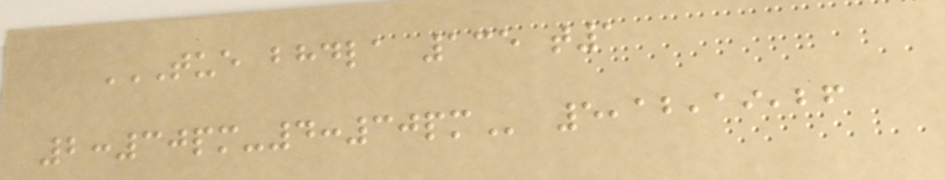TUE BHDLA 135 T1
2:30PM-4:30PM 5,12,19,26
